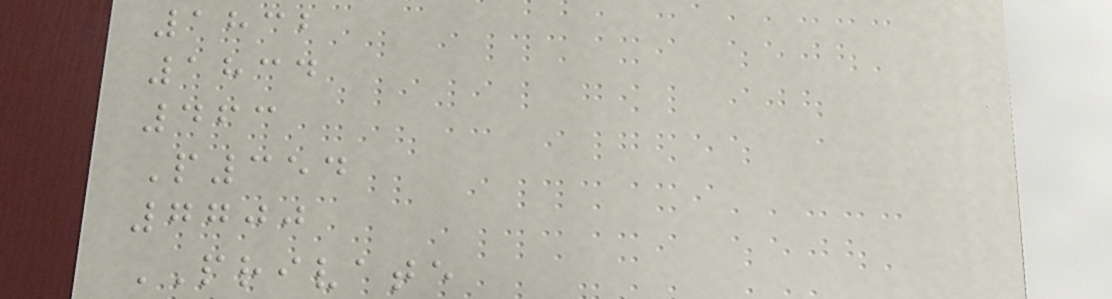1832
1834
463
P354
7700
PRIVATE
